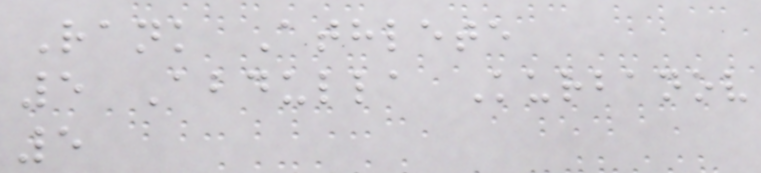Rank Athlete
5 Abdulla Kurbanov
5
